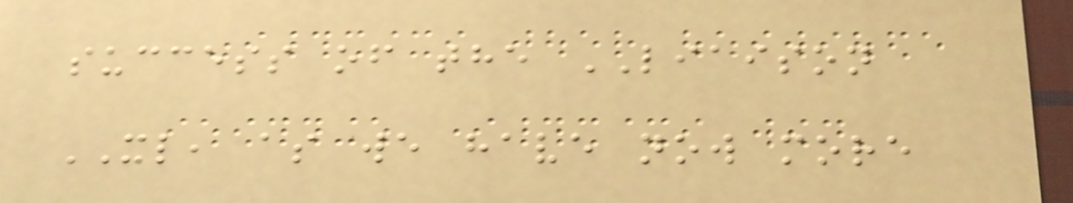success of the LIAISON
XL, as we have now more
